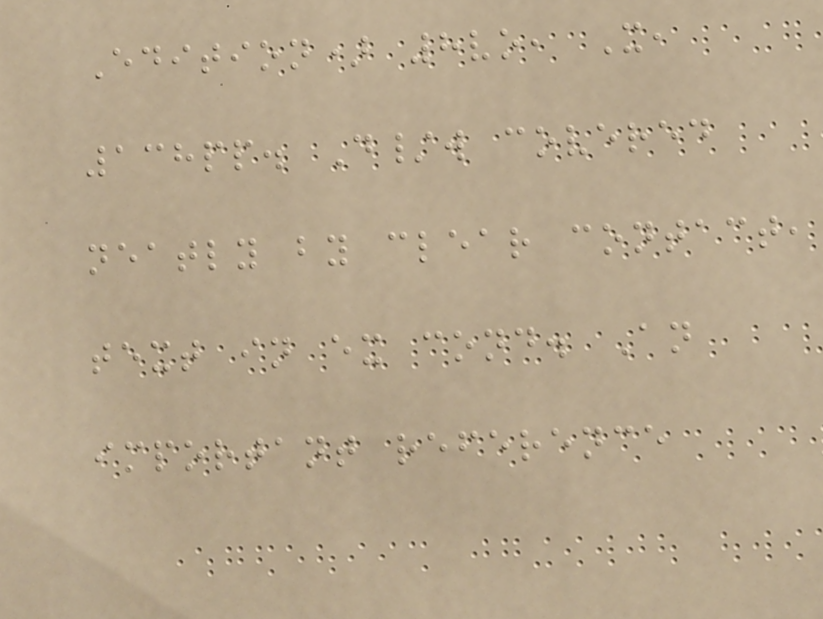Edition) 8vo, X,
138pp. D/w covered
neatly by clear contact,
text in ex cond. An
important reference
